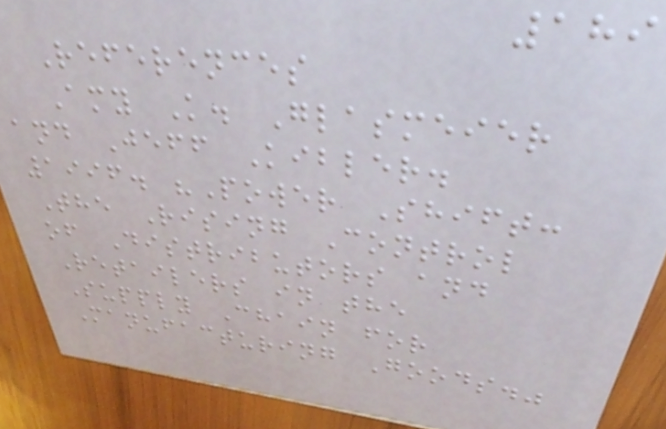189
References
Amy K. Glasmeier
and Jeff Kibler.
1996. "Power Shift:
The Rising Control
of Distributors and
Retailers in the
Supply Chain for
Manufacturing Goods."
